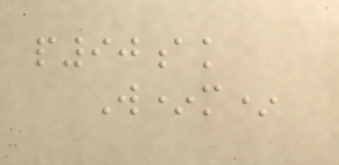p90ak
W*m*
